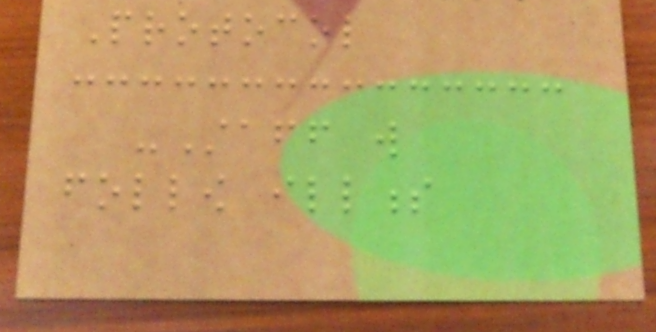Protocol
-Staff will
follow illness
